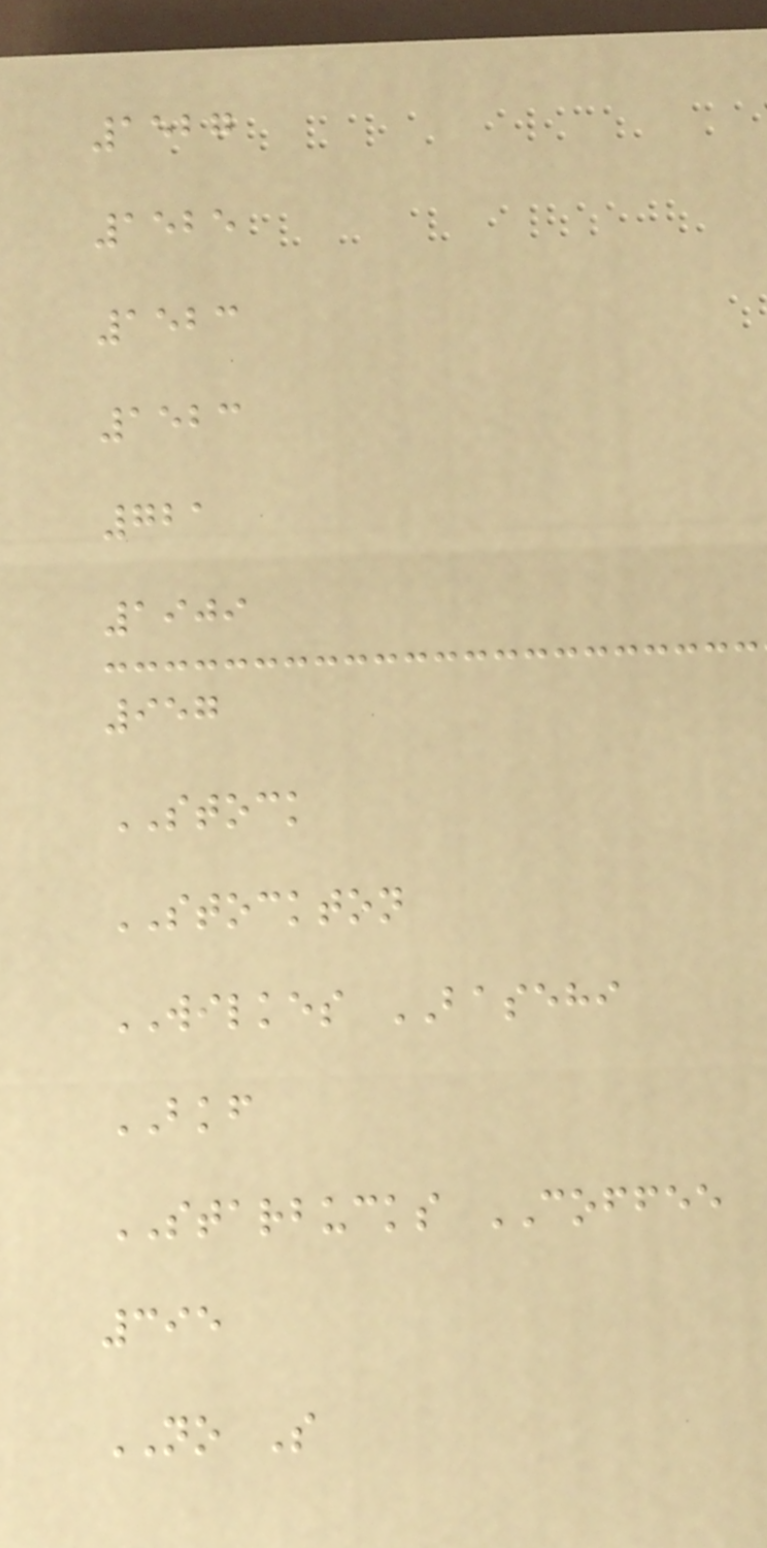1527
1525
1523
1523
721
1909
957
STOCK
STOCKTON
WILKES BASEHI
BKF
STARBUCKS COFFEE
395
NO S
